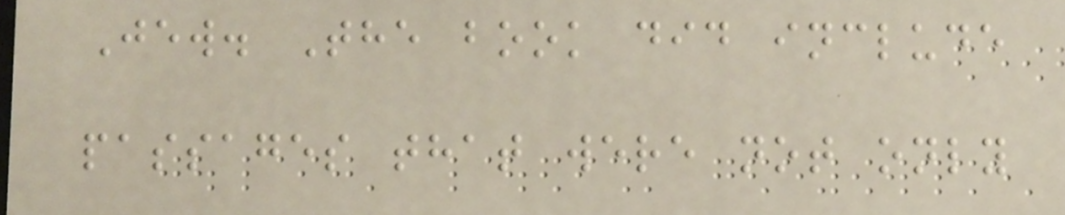Jew. The book did include
passages that were not only
